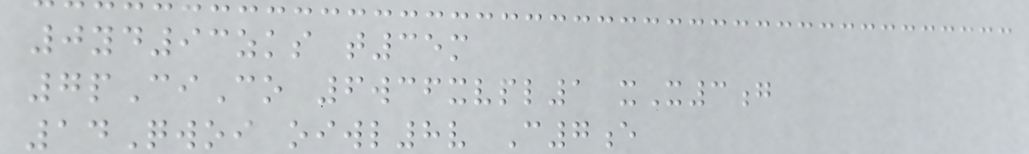0yd93zks t35m
7pCiCo 6wcfxvpl1 xX3g
14Qwoi oiwl8v C7e
